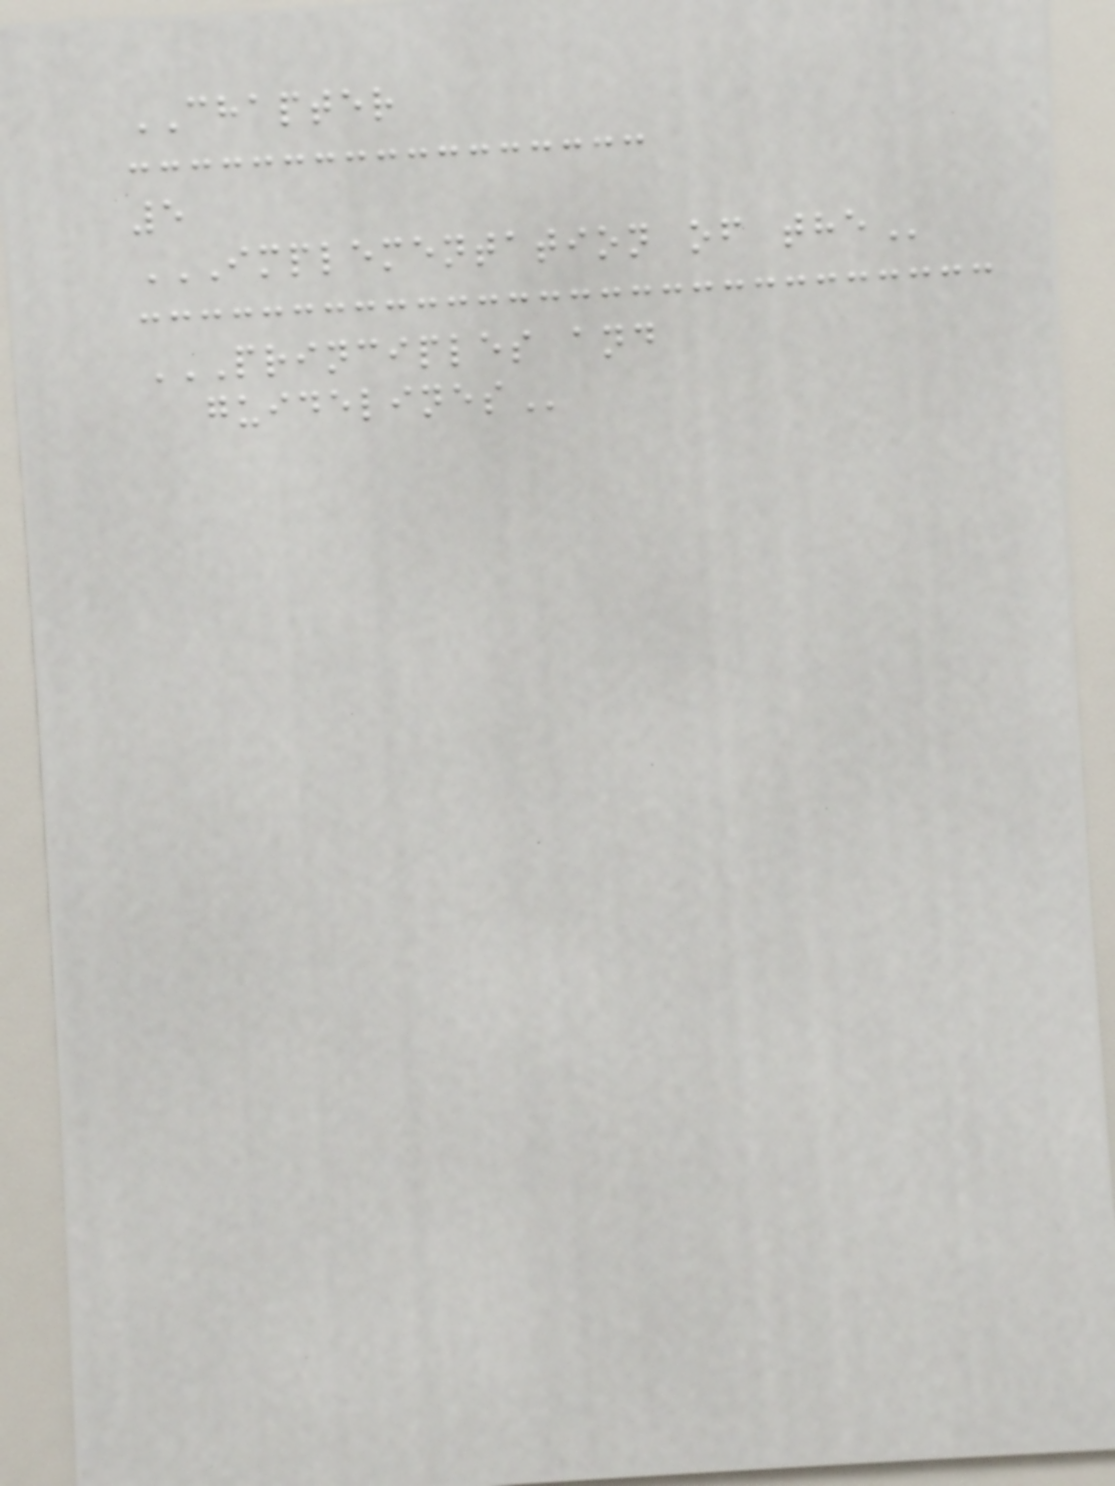CHAPTER
5
IMPLEMENTATION OF THE
PRINCIPLES AND
GUIDELINES
